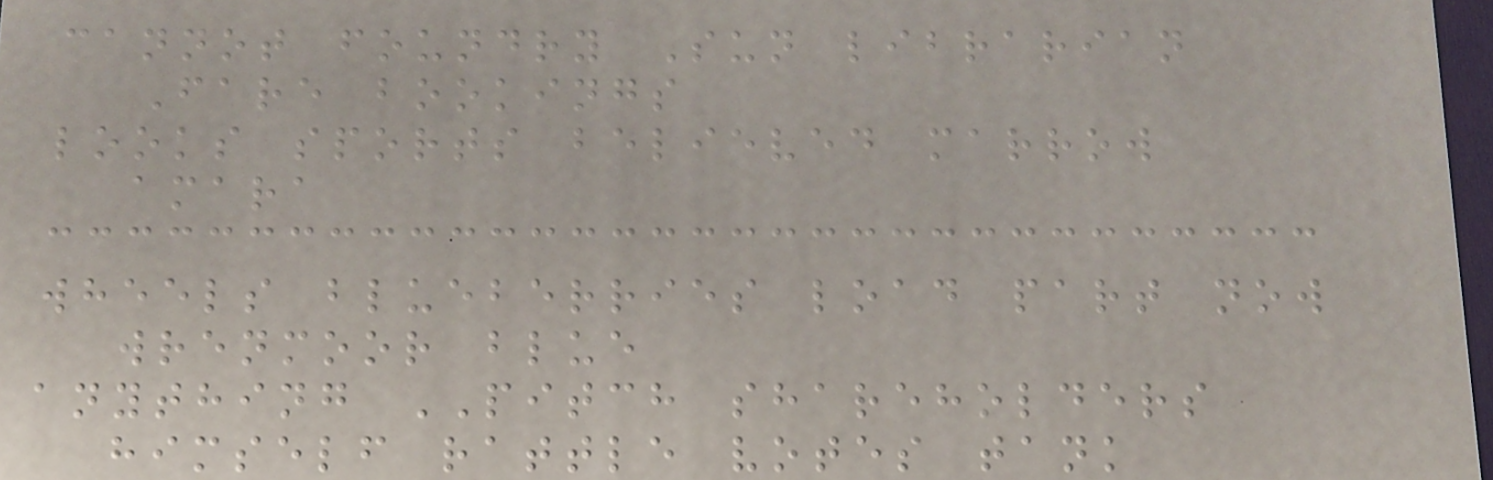cannot foundry Sun librarian
Fare bookings
looks sports believed marrow
amara
wheels blueberries load part now
wrenmoor blue
anything PITCH shareholders
himself rattle votes tank
